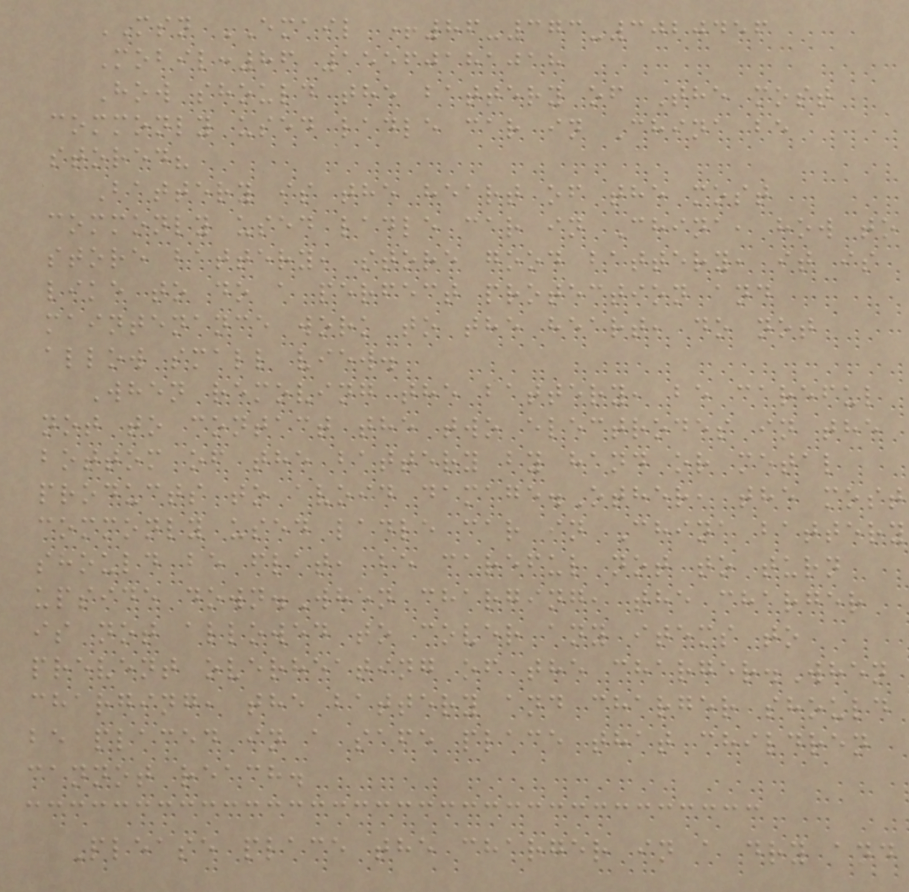MSN EMAIL +86-373-3020456
Mobil:86 15560181018
How should the battery of The most
commonly used ladle car in China be
stored?
Battery is the heart of the most
commonly used ladle car in China, how to
store battery, store good battery, it is
like to do a perfect protection and
maintenance work to the heart, do not
allow small view.
When removing the battery, be careful
not to contact the two electrodes in the
bottom of the battery by hand or metal
products to avoid damage.Other, the most
commonly used ladle car in China battery
should be flat, be careful not to turn
upside down.When charging, the charger
is not allowed to cover any items to
prevent overheating of the charger.When
charging, the battery and charger should
be placed in a safe place that children
cannot reach.
Please place the charger in a dry and
